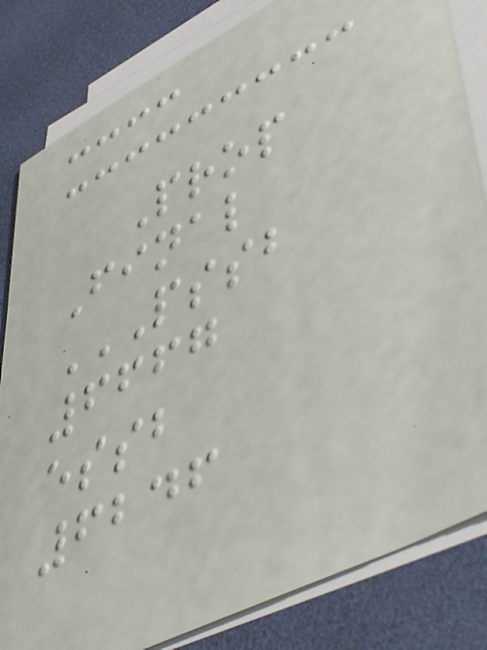Prop
Final
PSSB
6667
ESSB
6246
